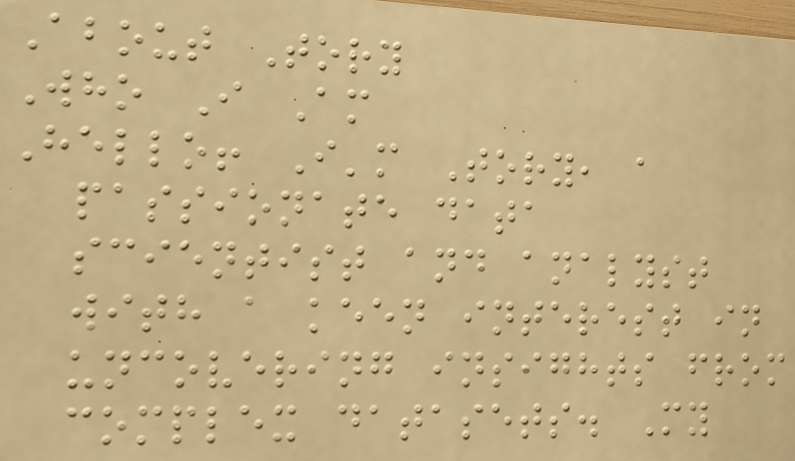About Tory
Who I Am
Hello! I'm Tory, a
passionate data
scientist and analyst
with a keen interest in
uncovering insights from
complex datasets. My
